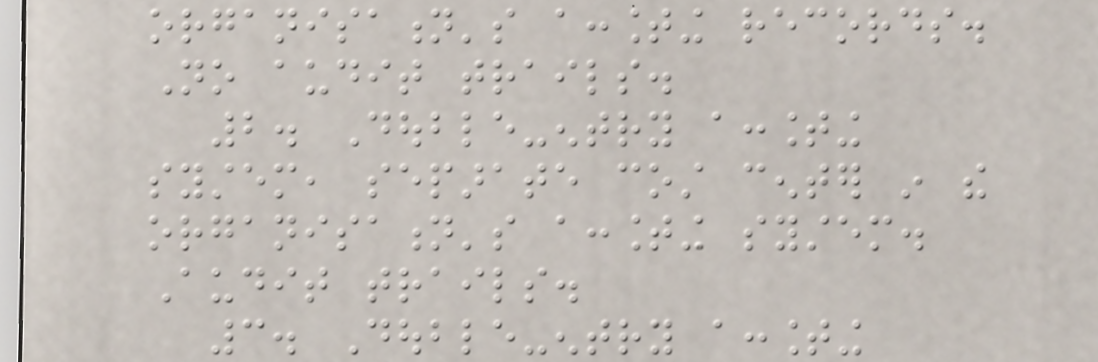organisation's accounting records.
No audit trails.
2. Double-entry accounting
system, separate cost center in the
organisation's accounting system.
Audit trails.
3. Double-entry accounting
